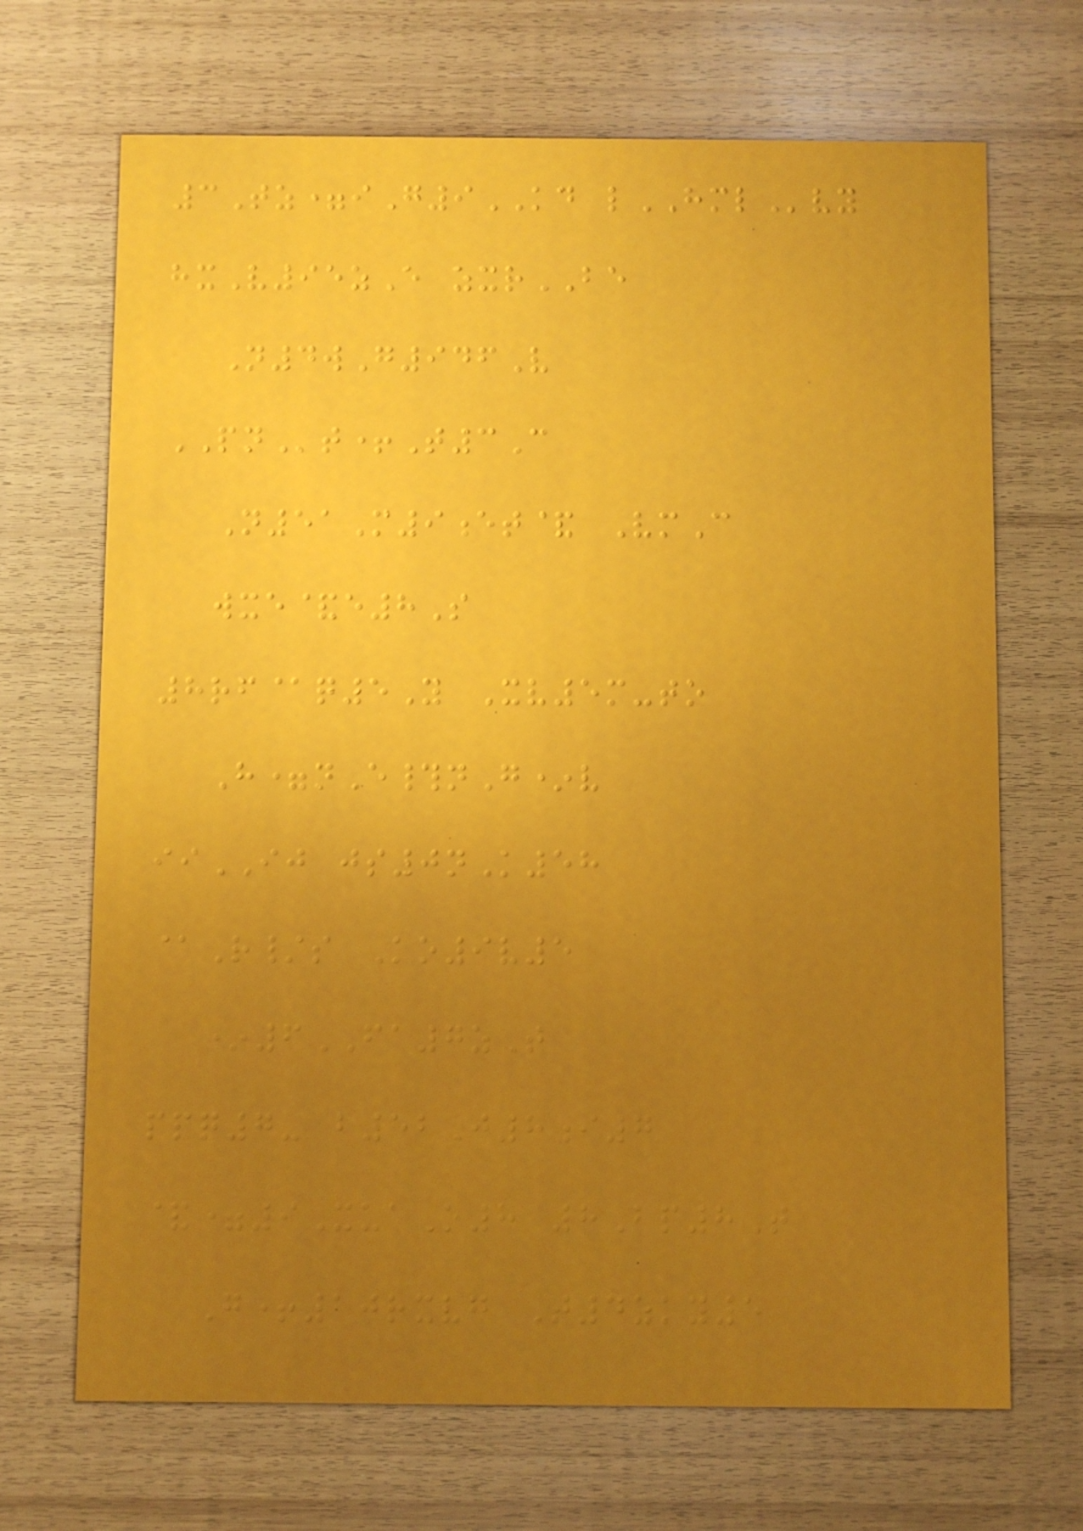3Tz=iG9KD lHMLvy
hxV95zE zxrBE
N4wG946V
PNt+T3C
N51M9et& VmC
wxe&e8S
8rf@q5Y Xv5m-to
H=nE#nG*v
iiIJ js0nK58
@R/s Ko9v5
*6FA7zT
ppq7- b52J8i7
&=9XuaO8 8Bp8T
G+10rxvg T4zky5
